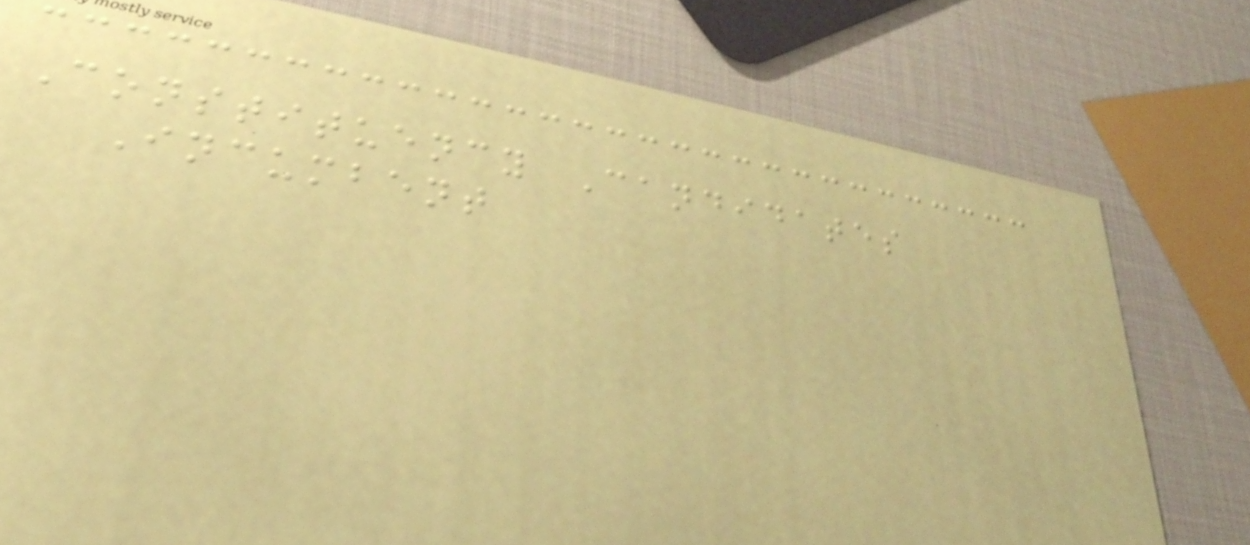Constituency Candidates
Incumbent
